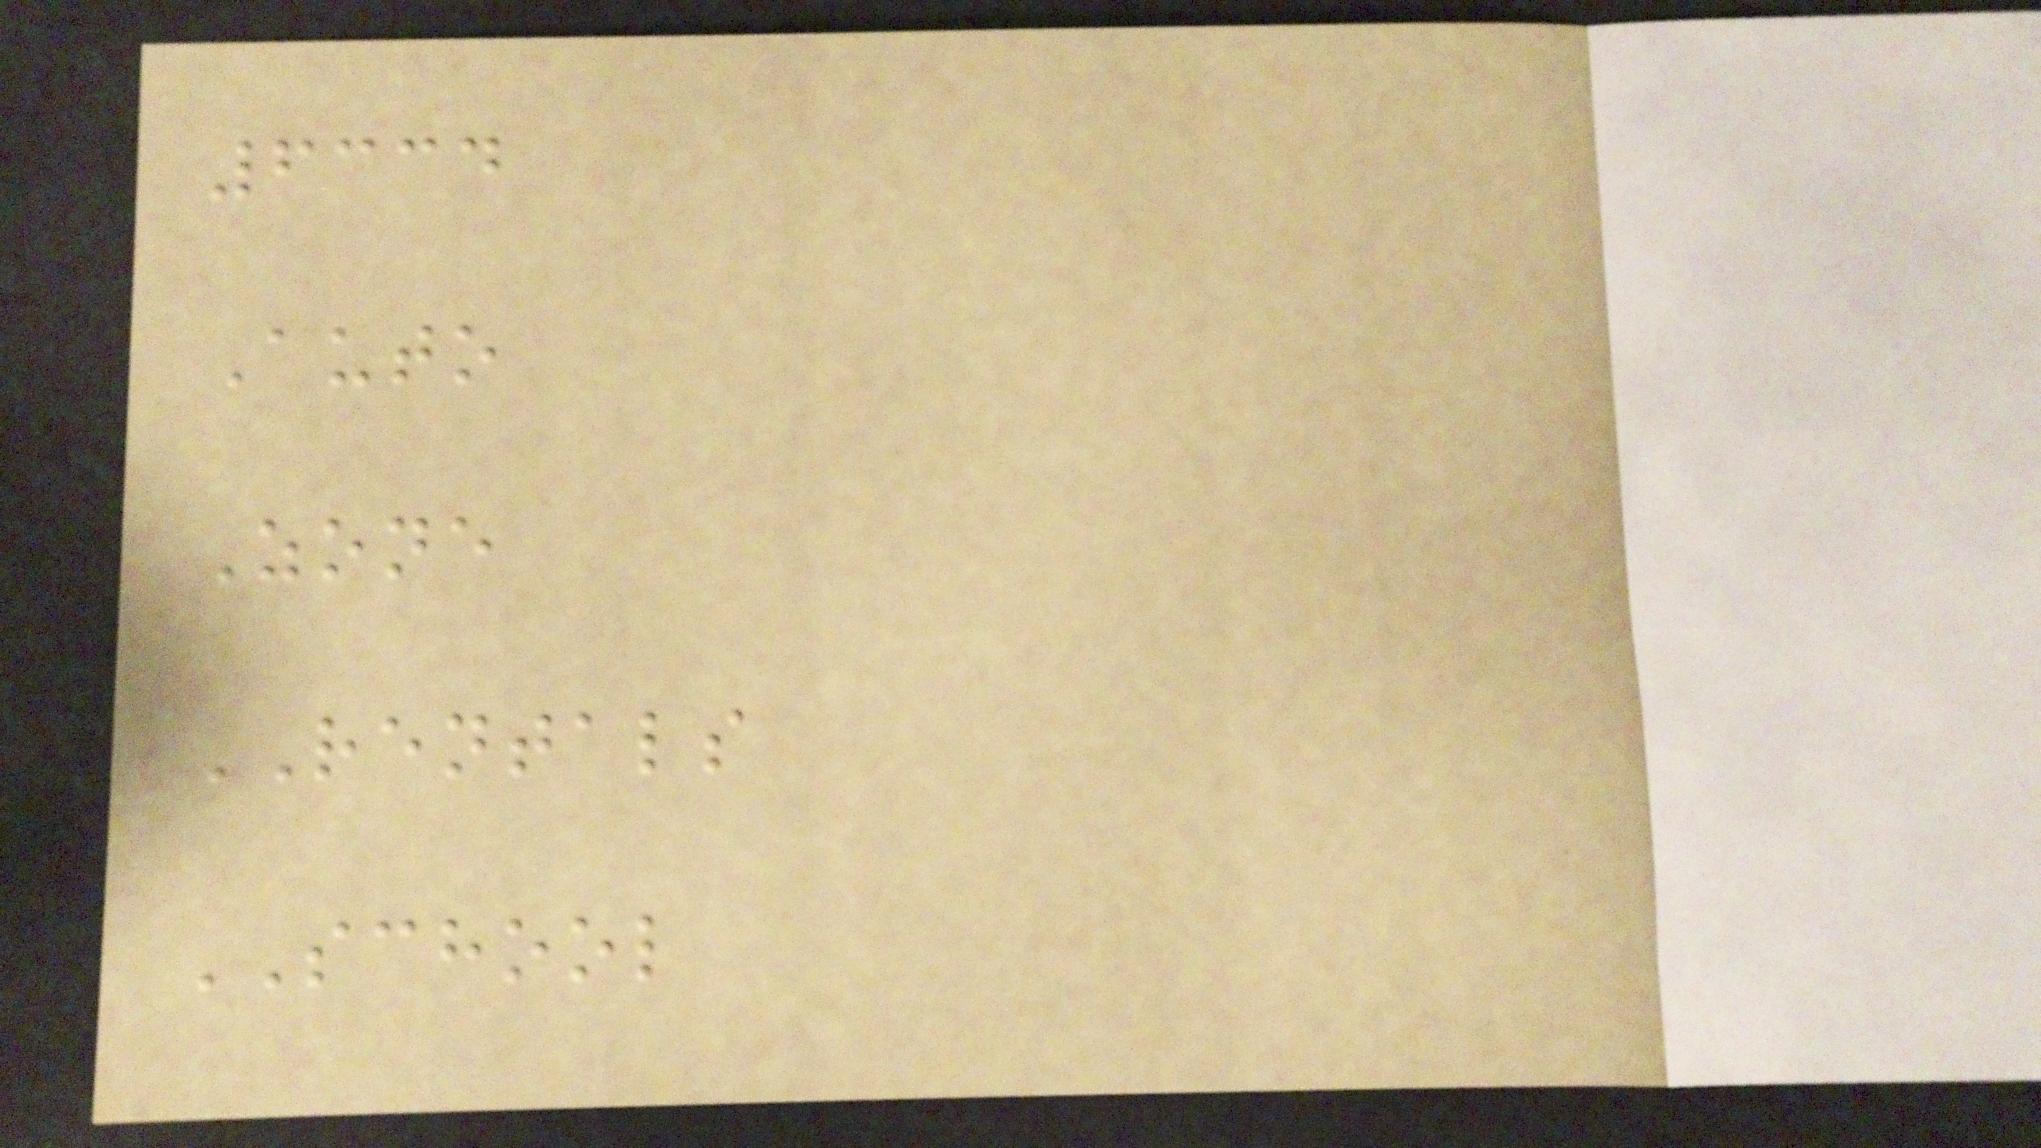6334
Auto
Zone
RENTALS
SCHOOL
